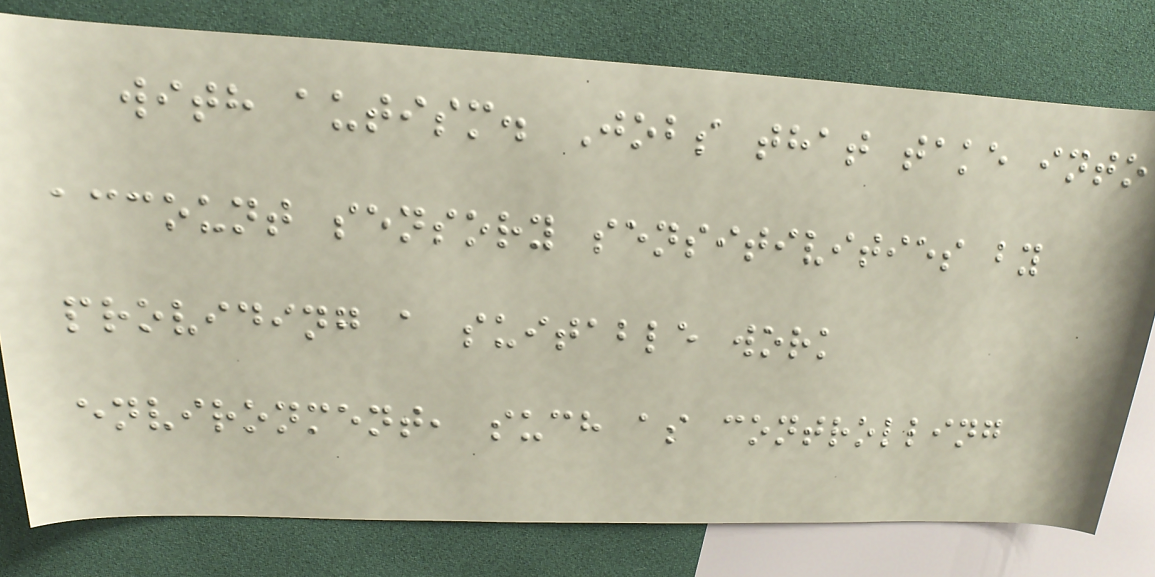with autism. Jobs that take into
account sensory sensitivities by
providing a suitable work
environment, such as controlling
